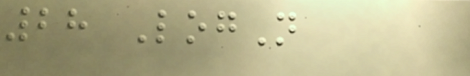28 LogN
